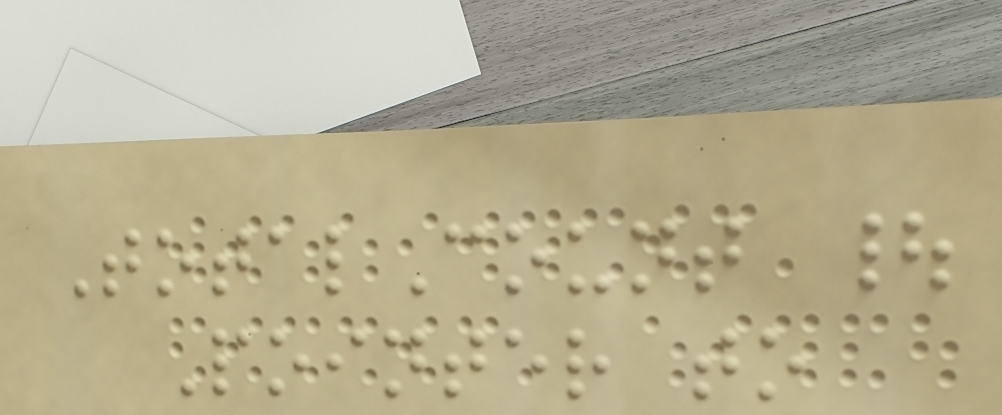TotalCount |
Pointer to
